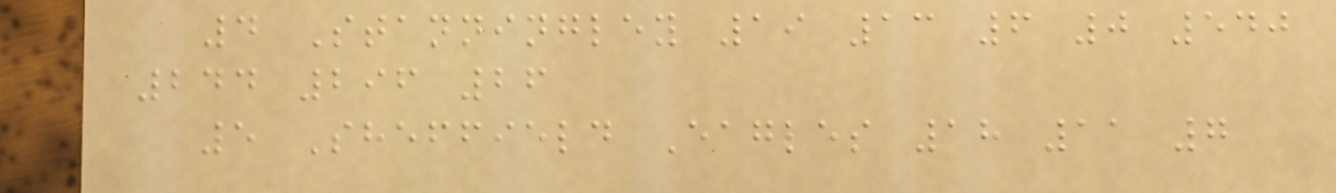4 Stanningley 19 13 6 0 540
244 296 26
5 Sheffield Eagles 18 11 7
